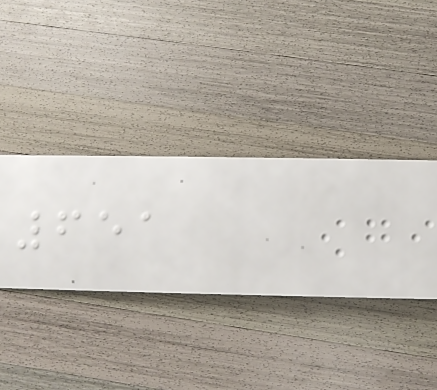651
